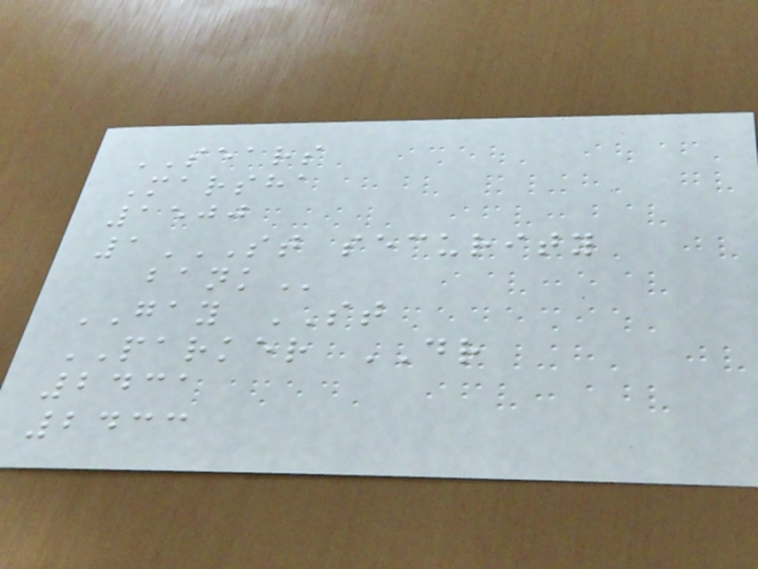SEARS
Marsha
1500
1ST SECURITY
BANK
GAY ST
PARKER DR
2431
2433
